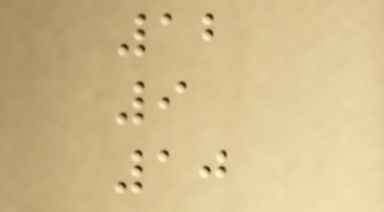12
9
10
